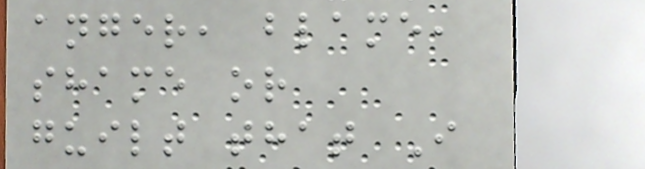anger, blame,
shame or
guilt that I
